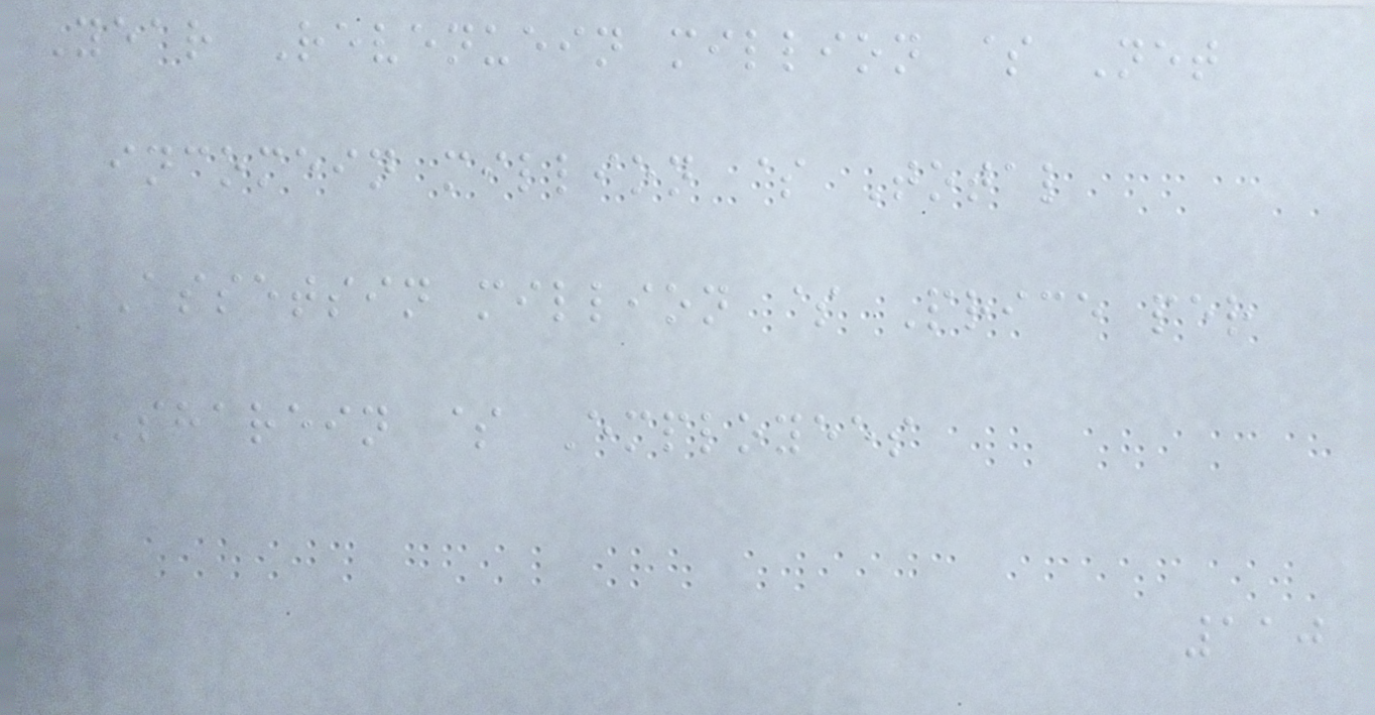Year Revenuein million $ Net
incomein million $ Total
Assetsin million $ Price per
Sharein $ Employees
110
